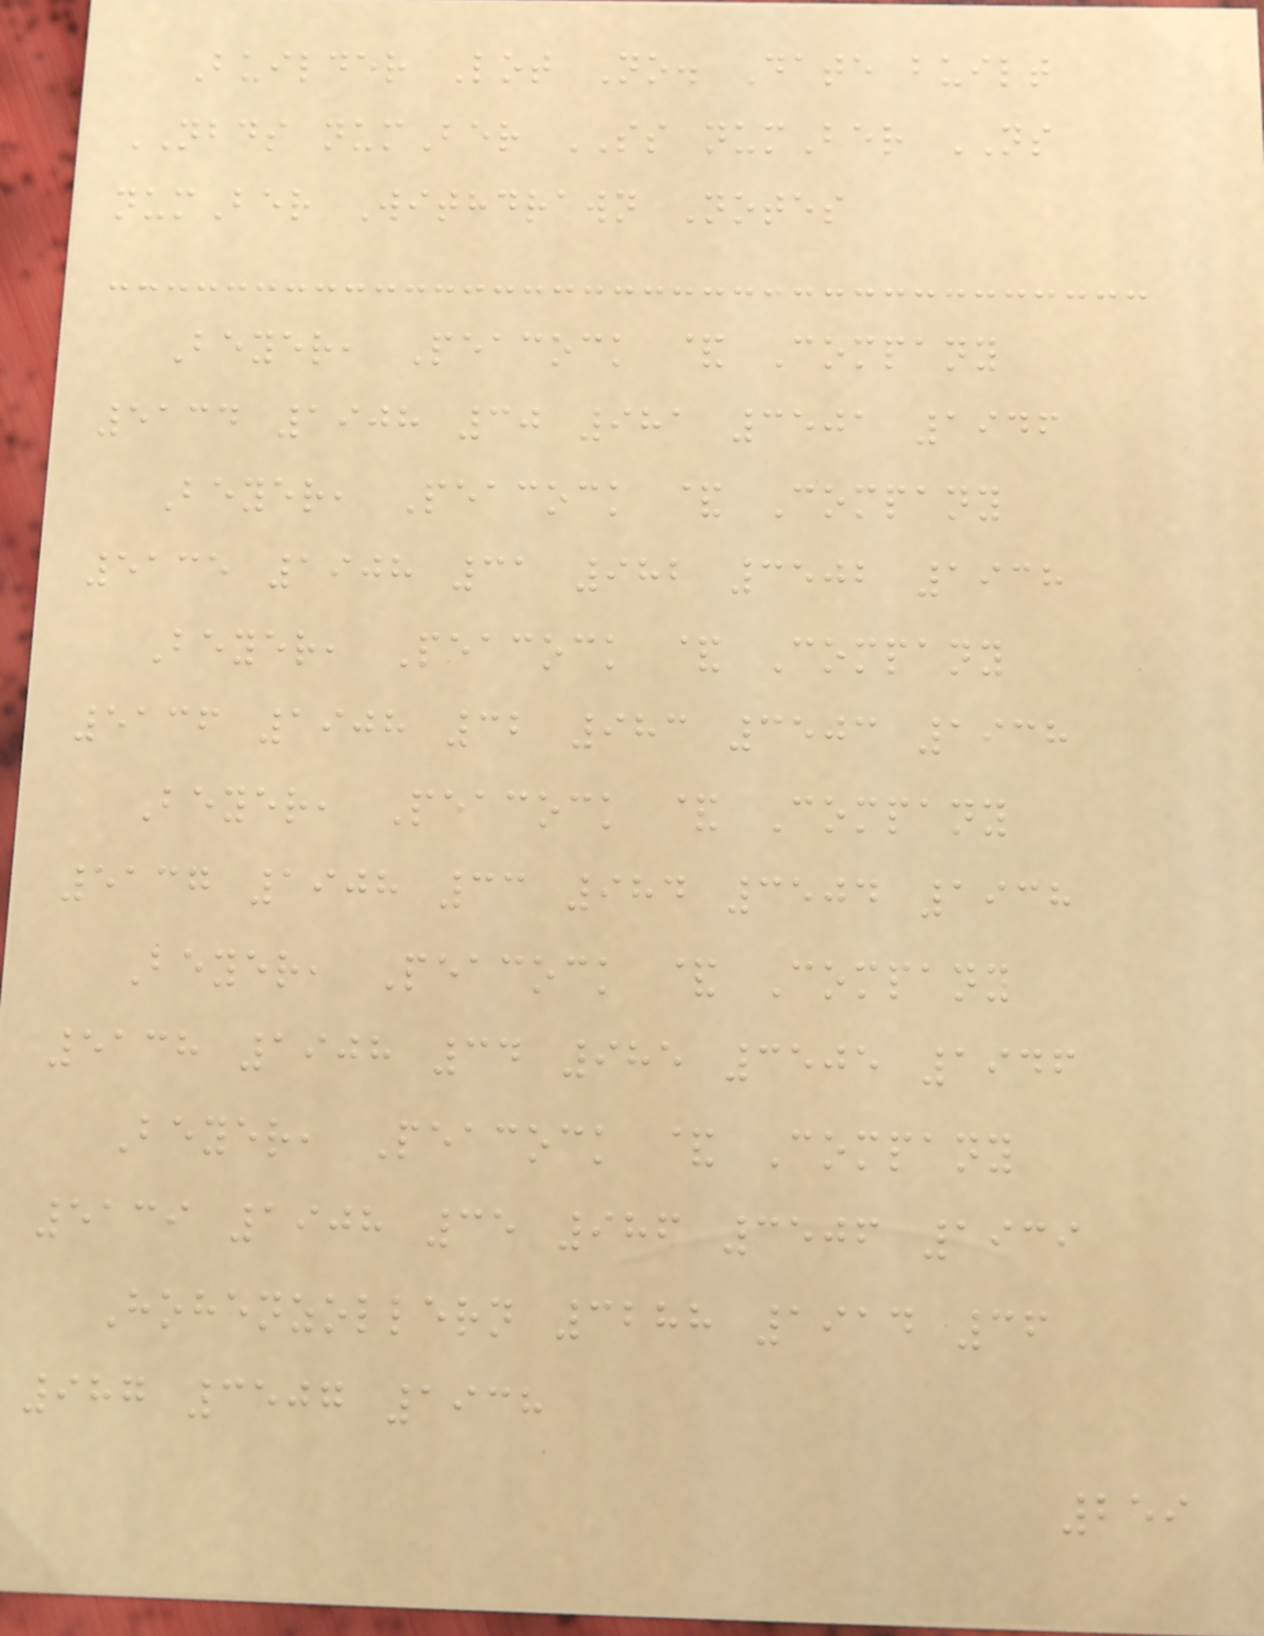Builder Lot No. Date built
NBDS numBer SS numBer NS
numBer Withdrawn Notes
Beyer, Peacock & Company
5134 1908 30 981 3501 1946
Beyer, Peacock & Company
5135 1908 31 982 3502 1938
Beyer, Peacock & Company
5136 1908 32 983 3503 1938
Beyer, Peacock & Company
5137 1908 33 984 3504 1938
Beyer, Peacock & Company
5138 1908 34 985 3505 1946
Beyer, Peacock & Company
5139 1908 35 986 3506 1939
Hohenzollern 3288 1914 36
987 3507 1938
259
